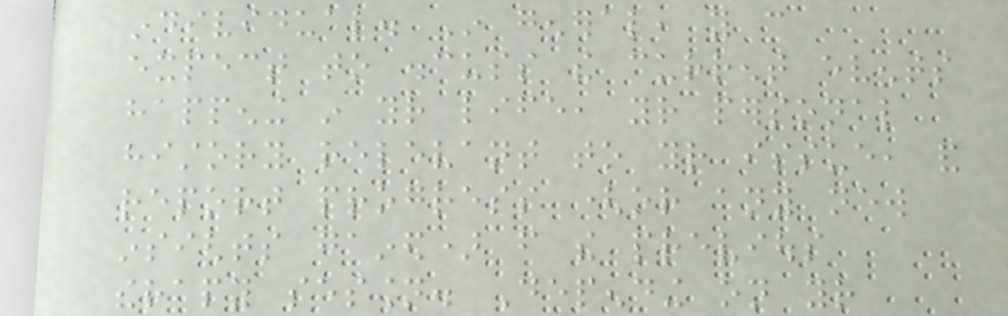individual. In general, you can
expect to discuss the current events
happening in your life, your personal
history relevant to your issue, and
report progress (or any new
insights gained) from the previous
therapy session. Depending on your
